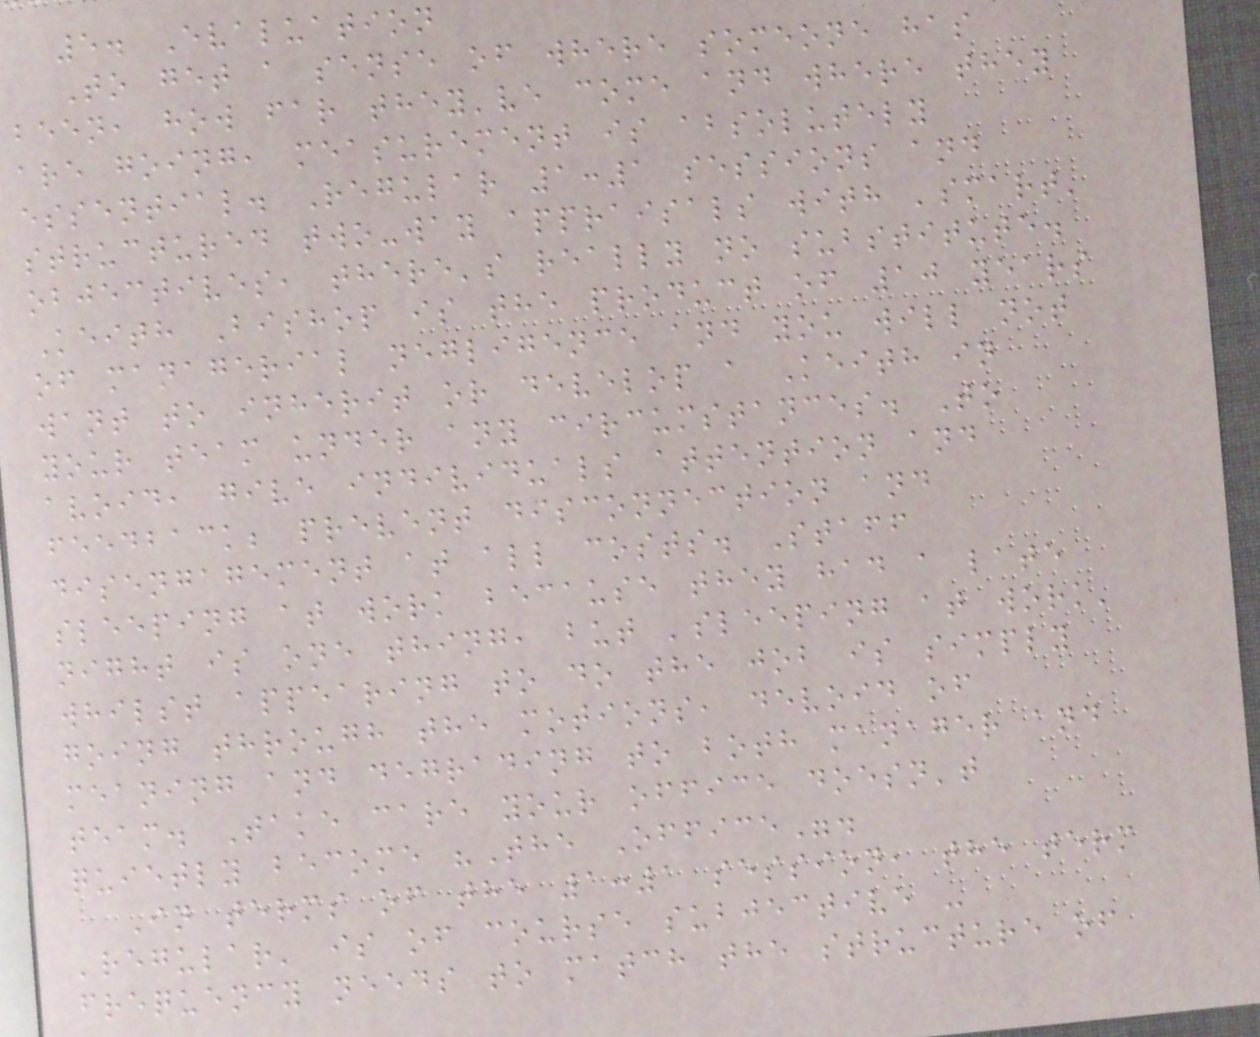5. Evaluation
To get a sense of where someone has
been, how far they've come and where they
are going, measurement is absolutely
essential. Regular 1:1 sessions and
structured two-way appraisals with 'smart'
objectives, there's really no substitute.
Keith Bishop is the product of 10 years
of managerial negligence and you will not
want to inherit or develop a Keith in
your team under any circumstances. To
avoid, give individuals attention and
feedback; prevent disconnection and
disengagement at all costs. Staff
sleeping at work because they had a late
night is one thing, but 'sleeping at work'
whilst appearing to do the job is simply
going through the motions, devoid of
meaning and degrading to both manager and
team. Take care your office doesn't
quietly become "The Office".
In terms of the 1:1 session, the term
'regular' is of course subjective -
frequency needs to match the structure of
